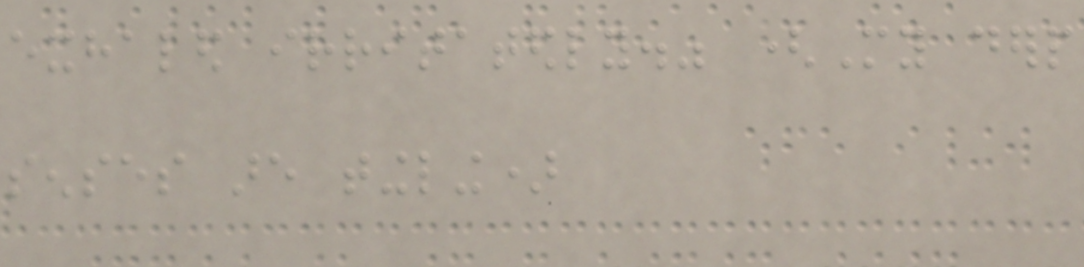exhaled irritatedly." (My derp
senses are tingling)
